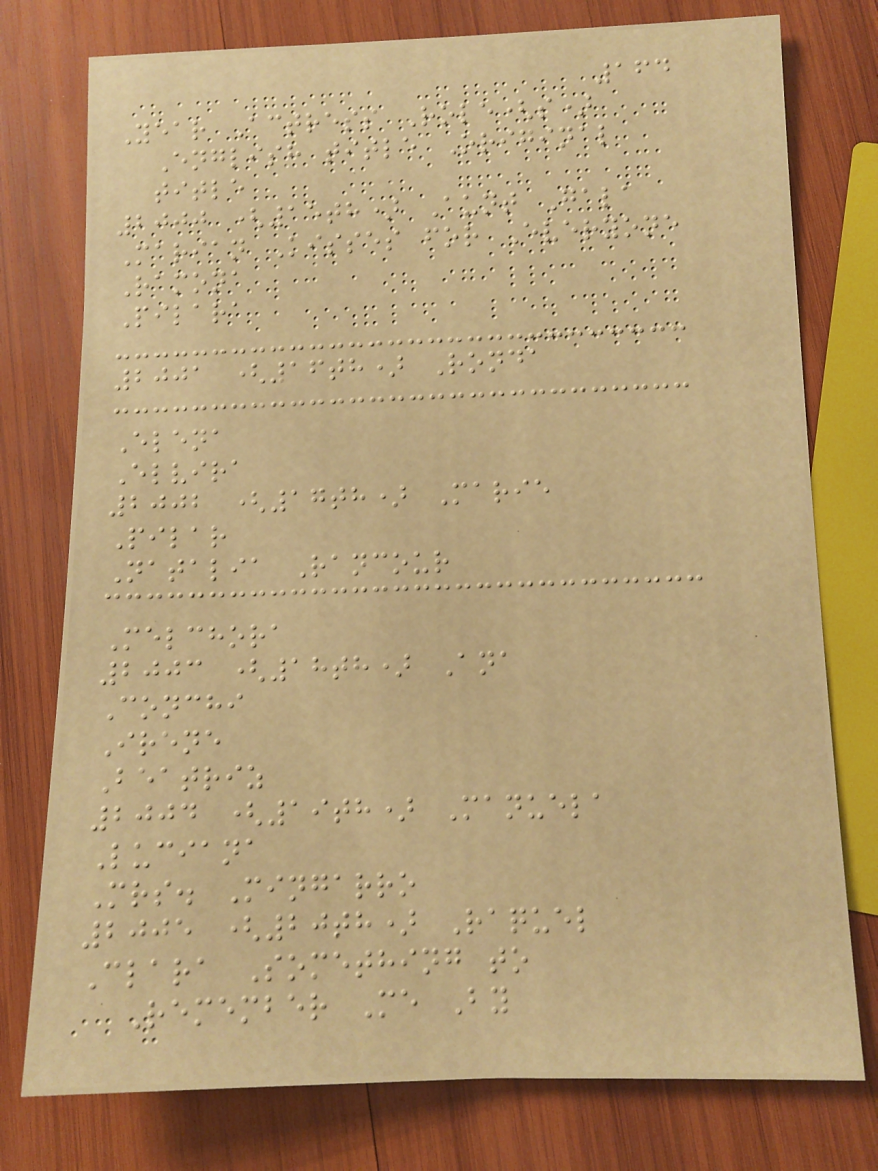164
Year Actress Role(s)
English title Original
title
2000 (15th) Aunt Gala
Marian Kisses for Everyone
Ramona
Pilara
2001 (16th) Ronda
Elena
Elvira
2002 (17th) Marie
Pilar
Natalia Rancour
Melchora
2003 (18th) Ana
Conchi
Irene
Beatriz
2004 (19th) Manuela
Luciana
Mrs. Mingarro
2005 (20th) Raquel
Clara Something to
Remember Me By
